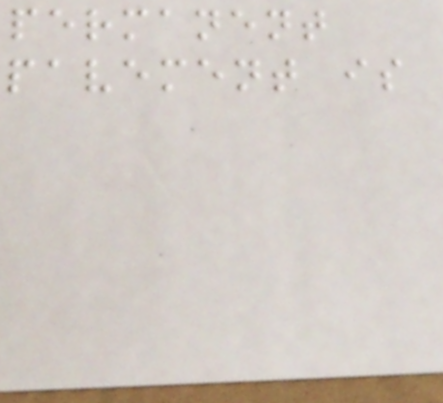permanent
pavement is
